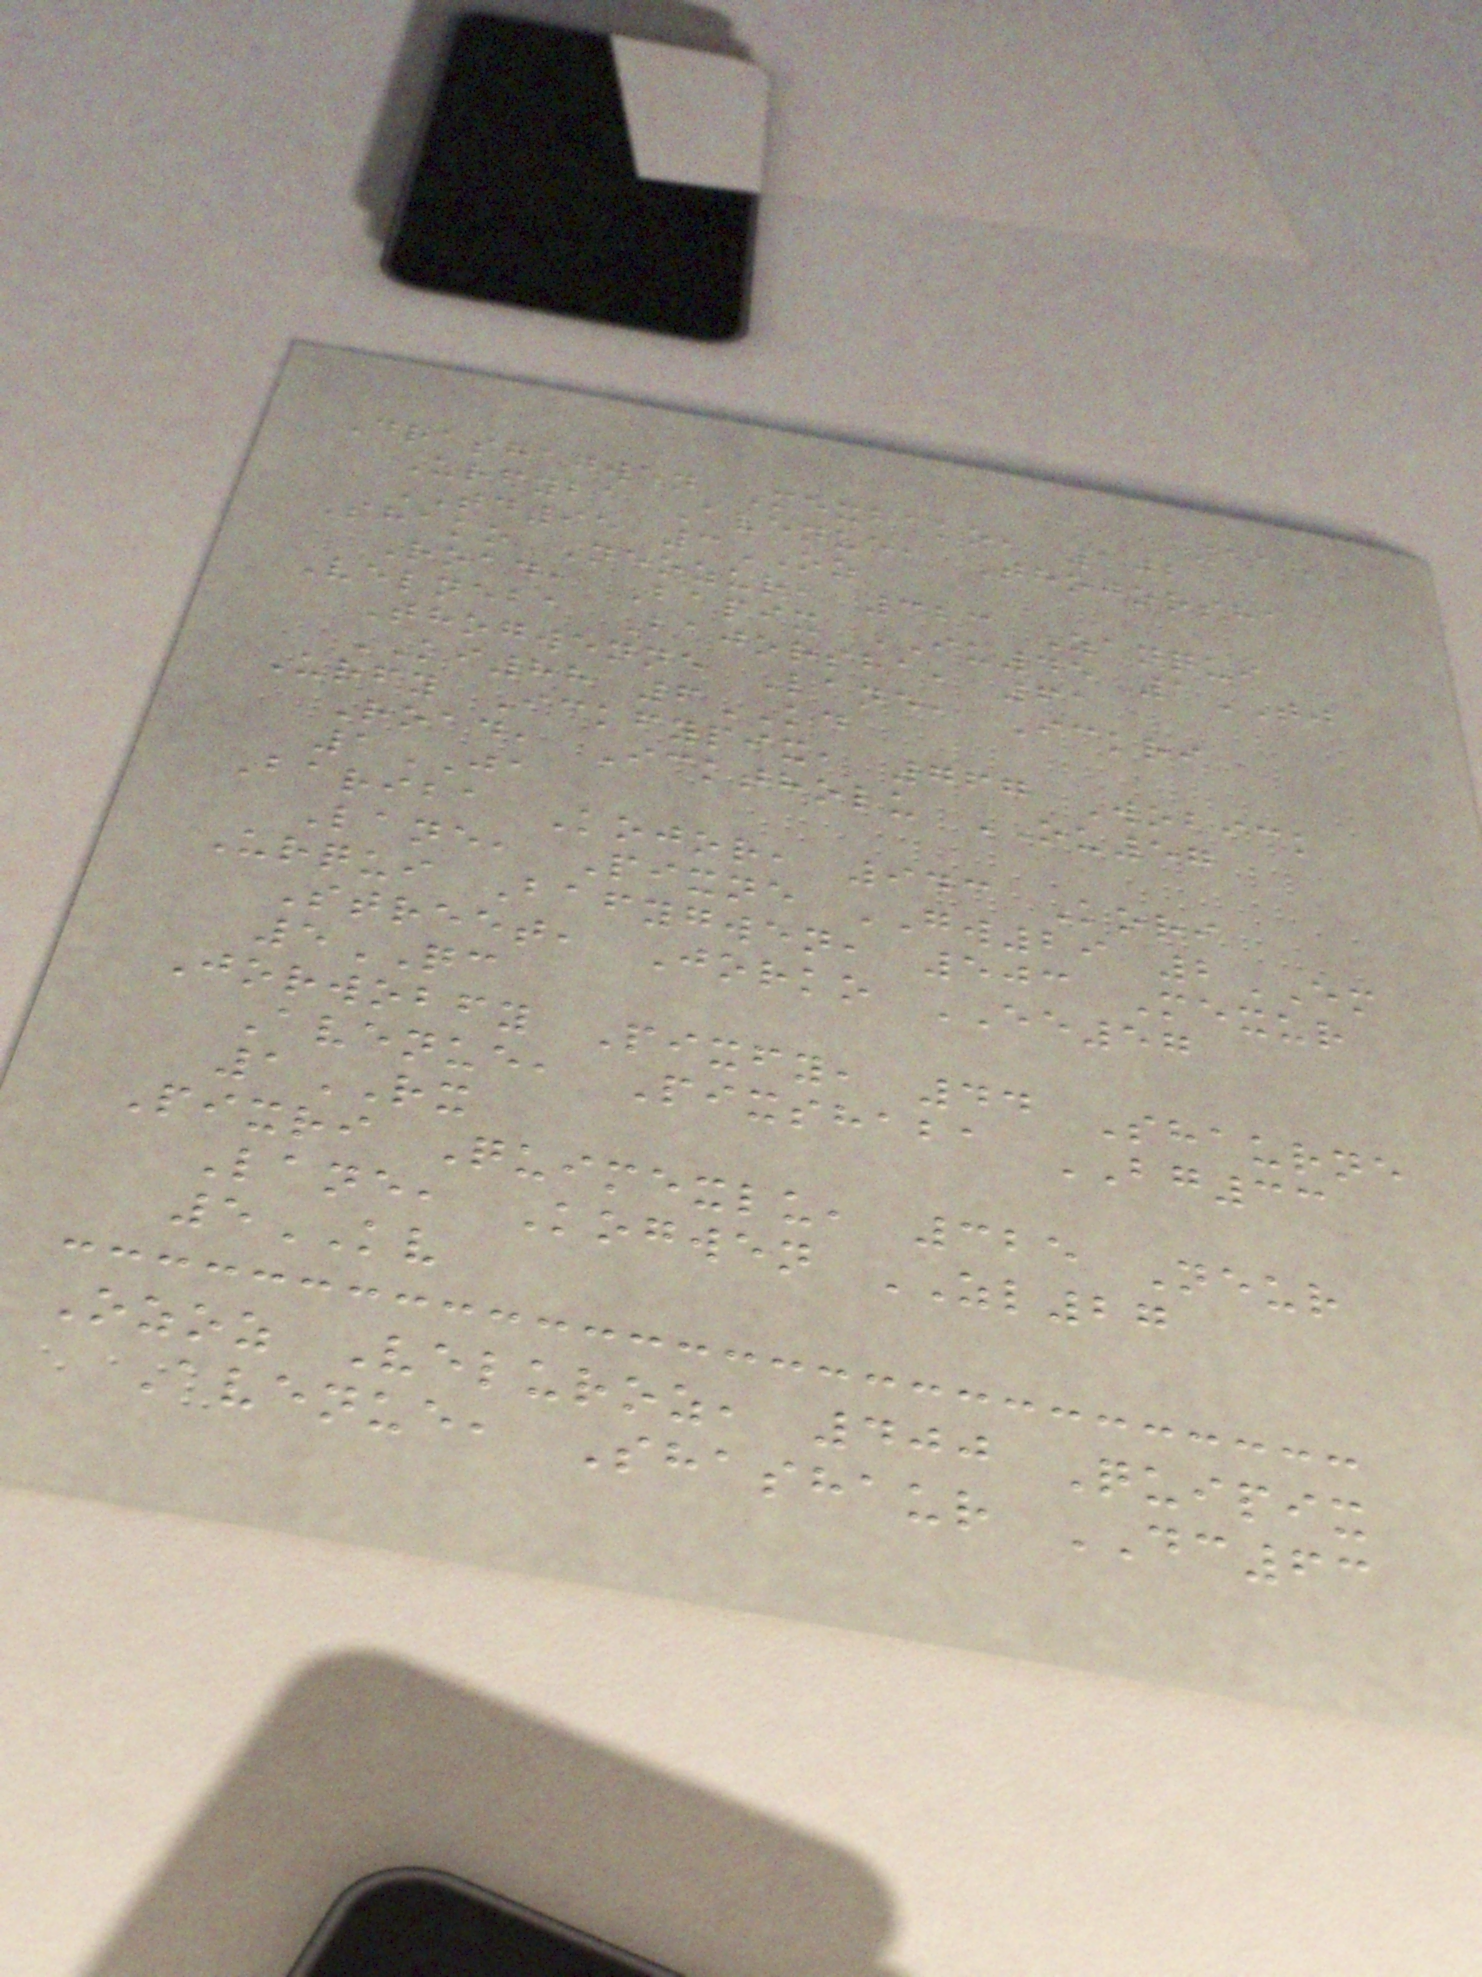118
Drashagwen Mexbako, 102
Urfyba Avenue, Thojorsha
TD95 3OZ
Shako Neozur, 323 Zanqui
Road, Bapix IU45 1TJ
Velneba Bajorsha, 61
Thogwenne Lane, Ickri
KI88 6KD
Urfy Ickfypix, 767 Wobick
Road, Icktholu OU57
1JA
Bariba Kojor, 943 Kori
Lane, Pixne GW29 2EM
Urqui Bafygwen, 503 Mexur
Street, Jorko EE57
5QC
Jorwobfy Pixfy, 44 Shaurne
Avenue, Pixshaba BG33
1RX
Pixri Quimexlu, 325 Neur
Lane, Kogwen ZL27
5KV
Ozoz Veluroz, 400 Quipix
Avenue, Shashaur DC63
